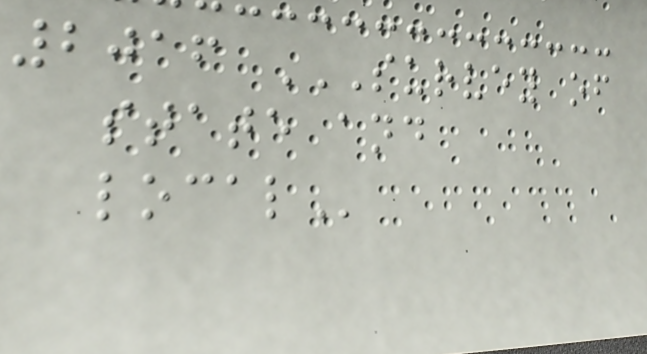2016 SURVEY OF
STATE AND
LOCAL
